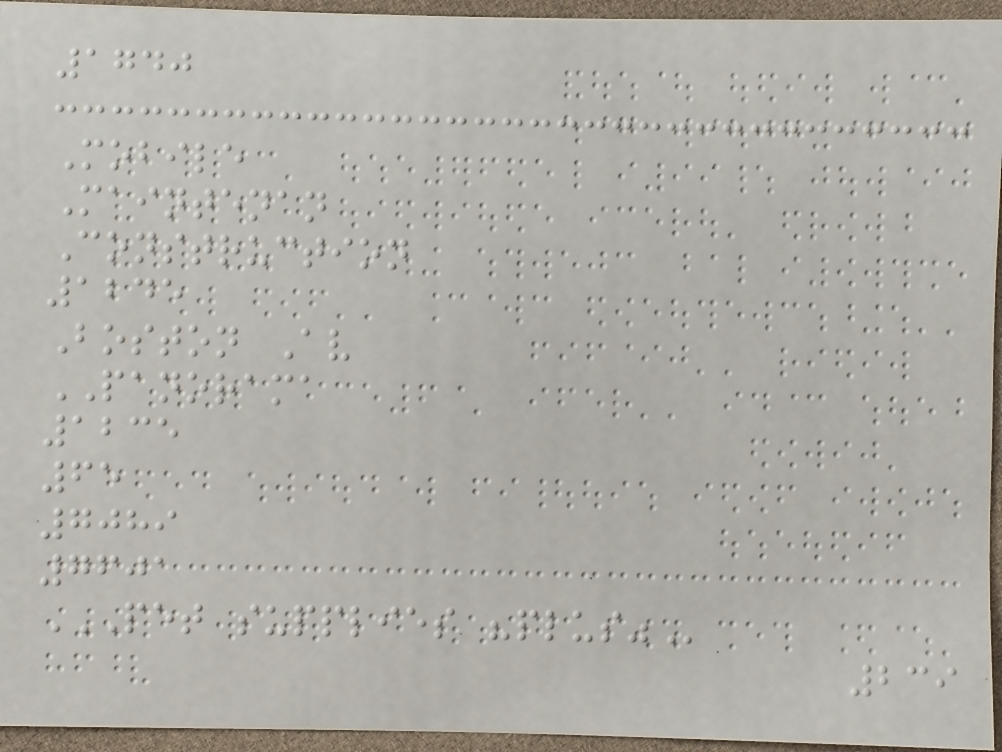1740
Mobile
Maintenan
Construction
1245
Boston Av
PANORAMA
1235
65
7089
7601
PET SUPPLIES "PLUS"
239
